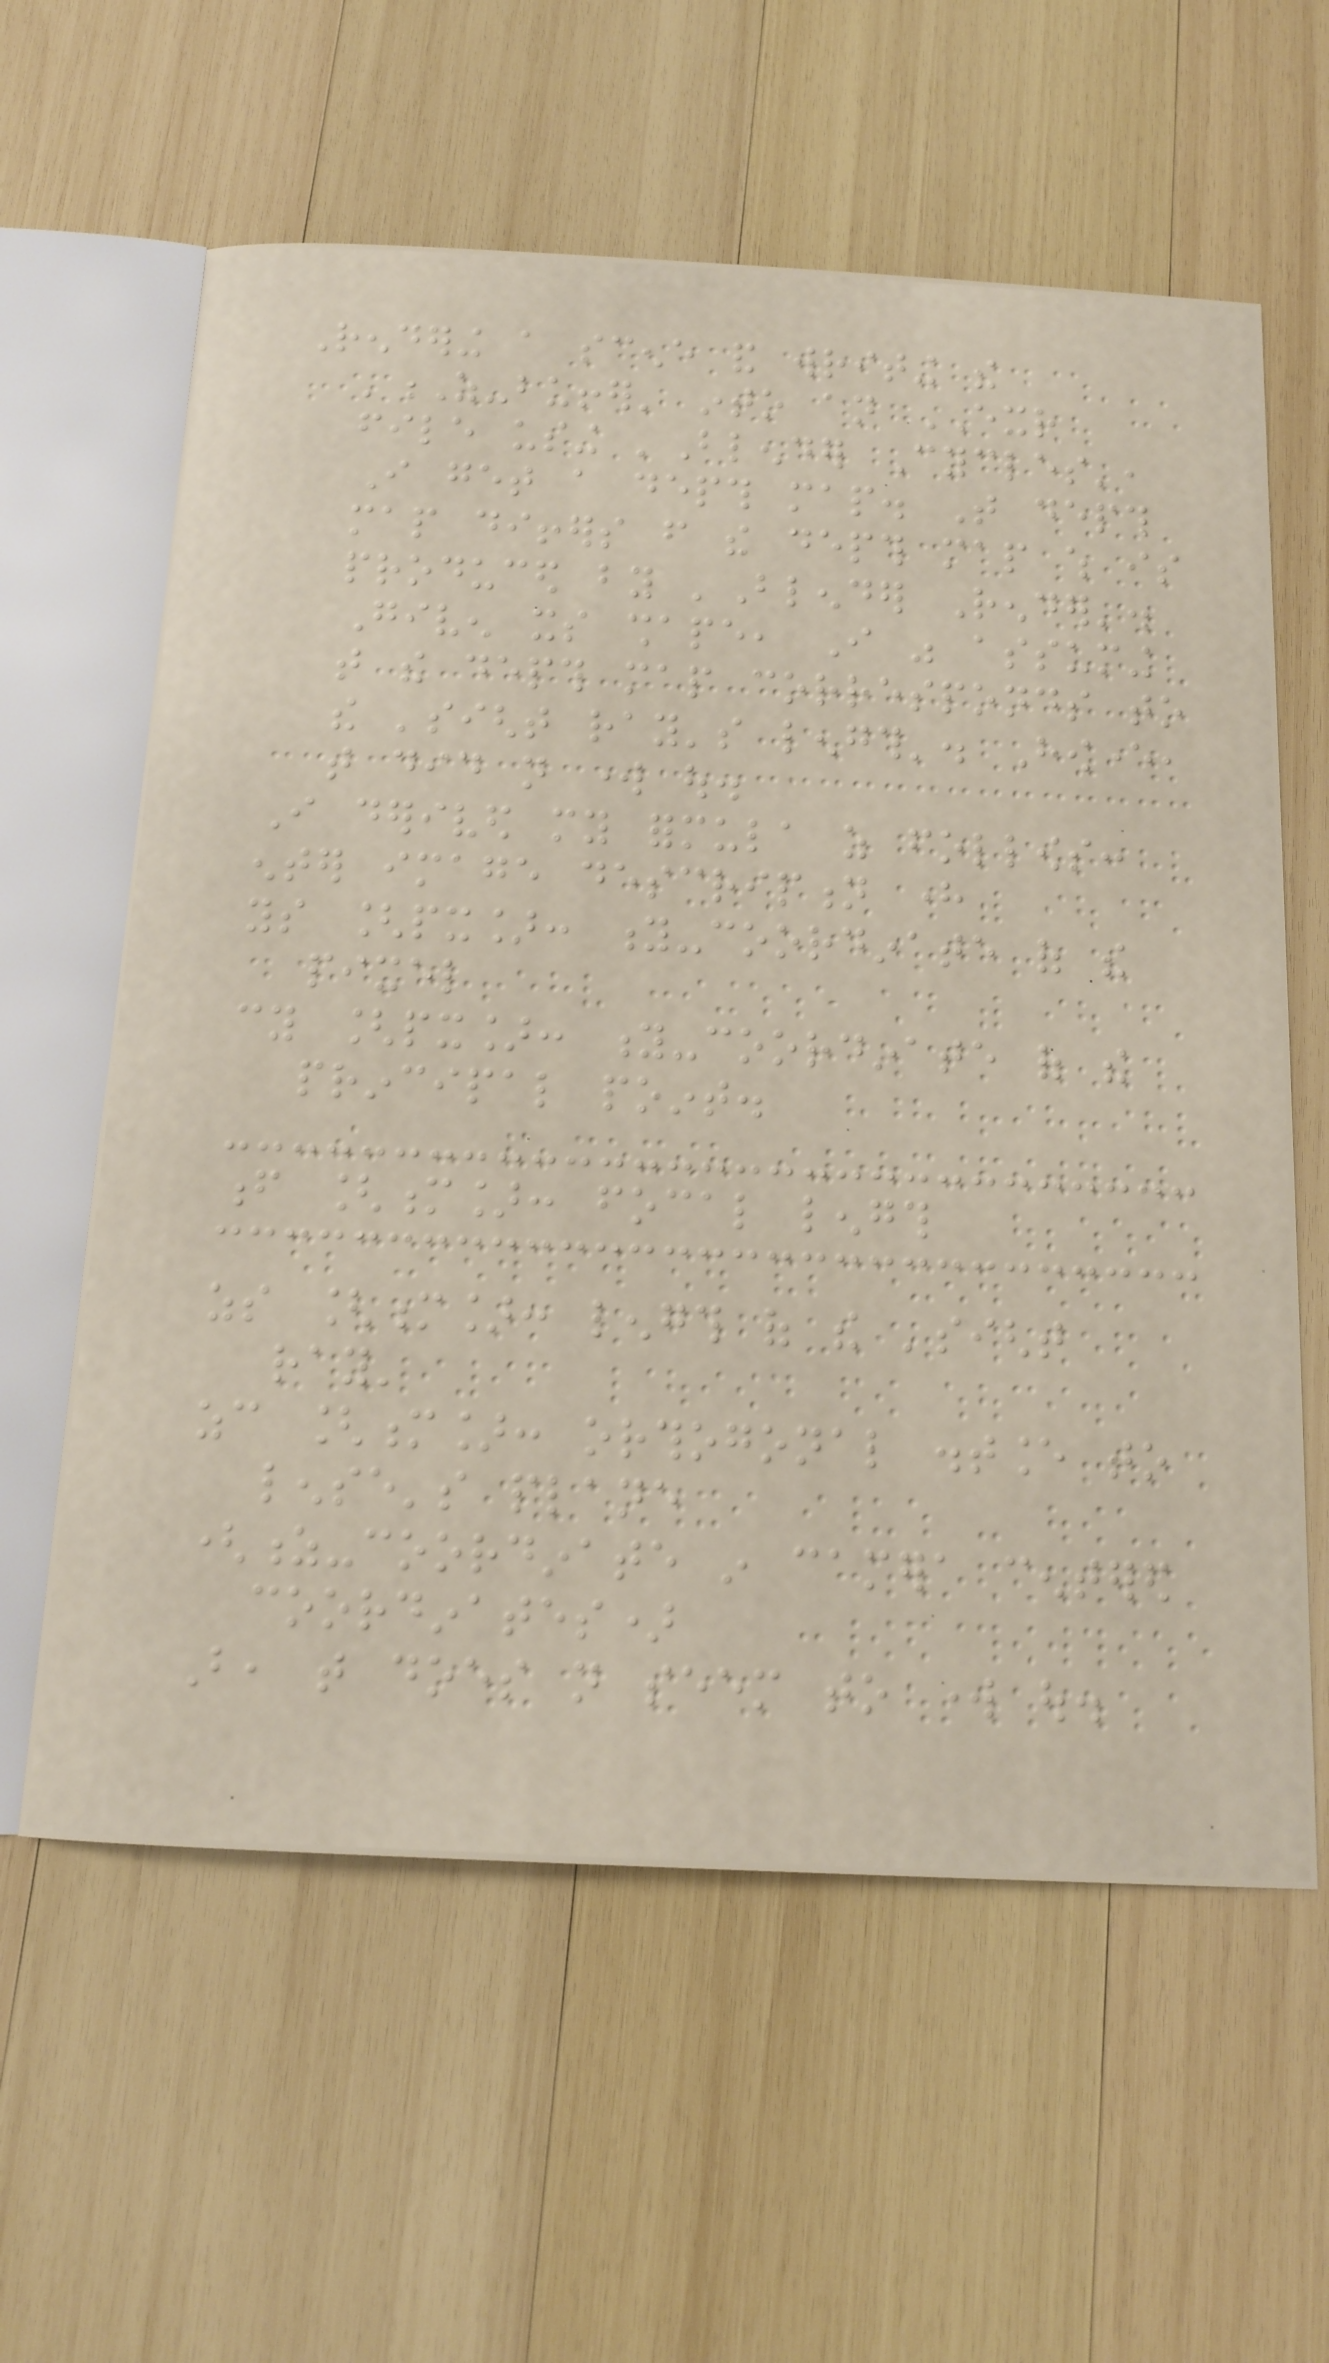Rendering a scene and writing the
'Z-buffer' into an EXR
file using 'Blender Cycles',
I get a depth map. That depth
map differs from the depth map which is
produced by 'Blender Render'.
Given its shape, I was assuming
that the depth map corresponds to
the 'sight ray's length'. However,
that did not work out.
I derived my formula as follows:
enter image description here
ys [px]: y-coordinate of the
pixel
cy [px]: y-coordinate of the
principal point.
f [m]: focal length
zs [m]: length of the 'sight
ray'
zc [m]: orthogonal distance to
lense's plane
(z-coordinate in camera centered
coordinates)
But, that does not seem to work out.
